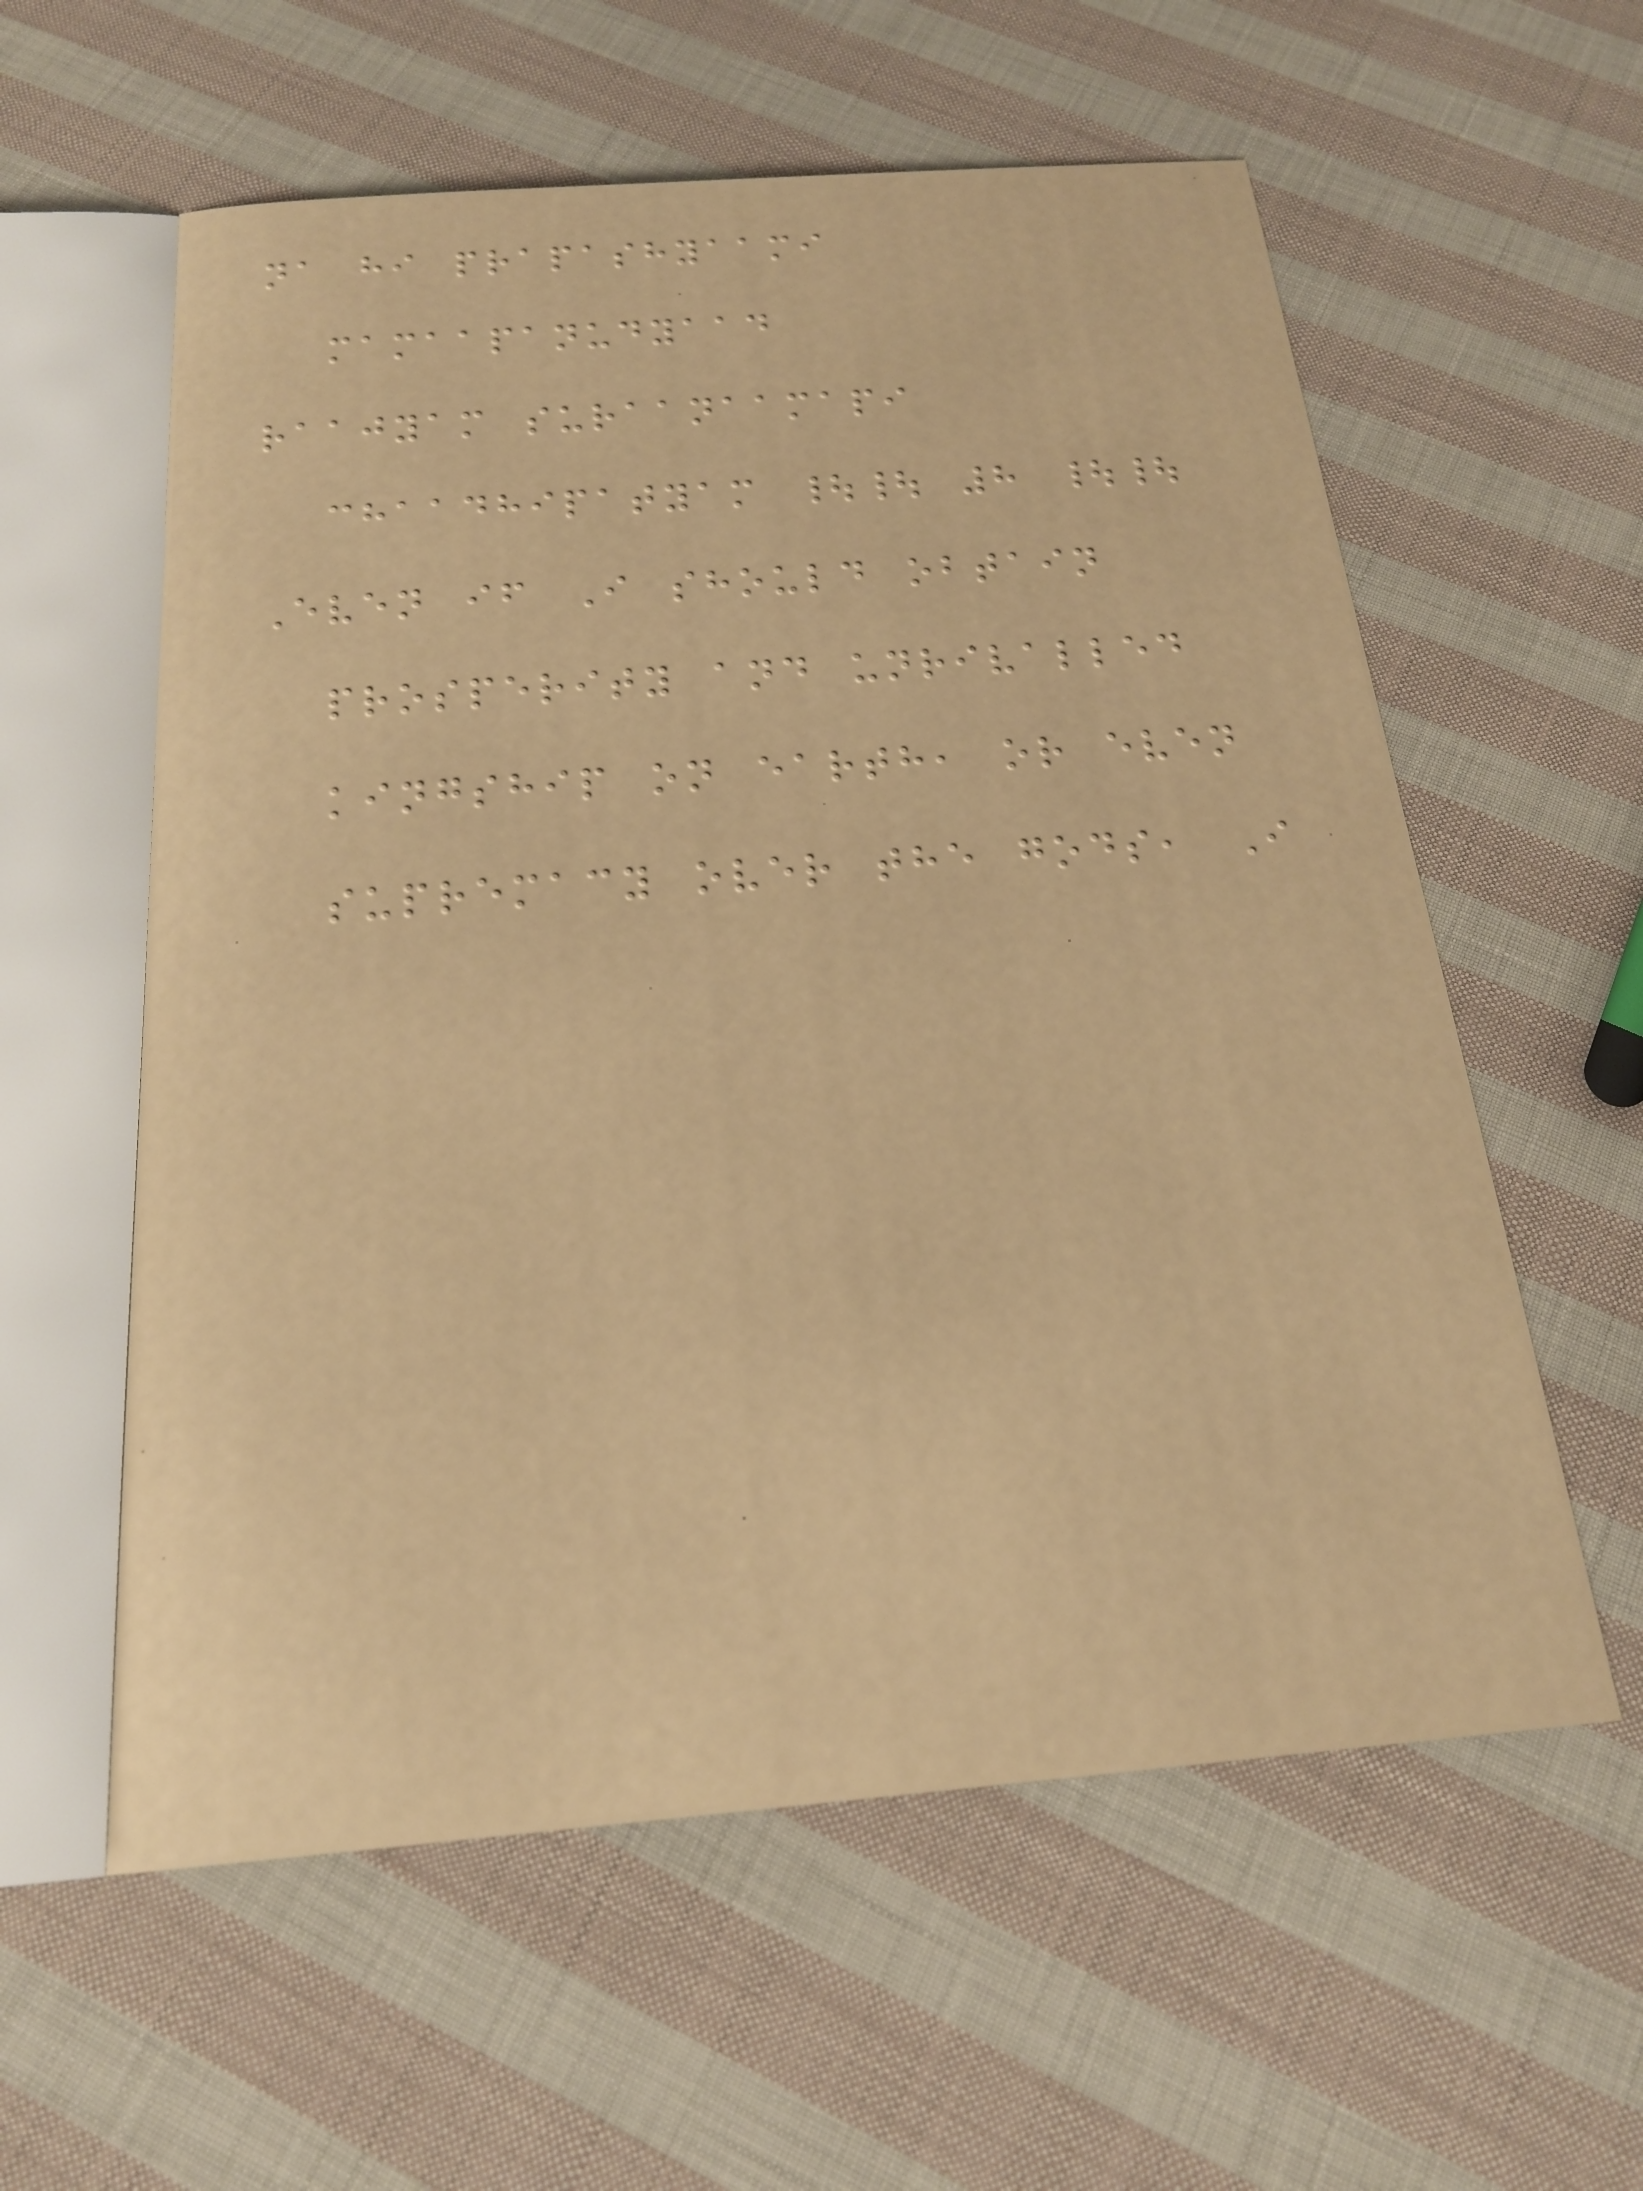na hi prapashyaami
mamaapanudyaad
raajyam suraanaamapi
chaadhipatyam || 8 ||
Even if I should obtain
prosperity and unrivalled
kingship on earth, or even
supremacy over the gods, I
